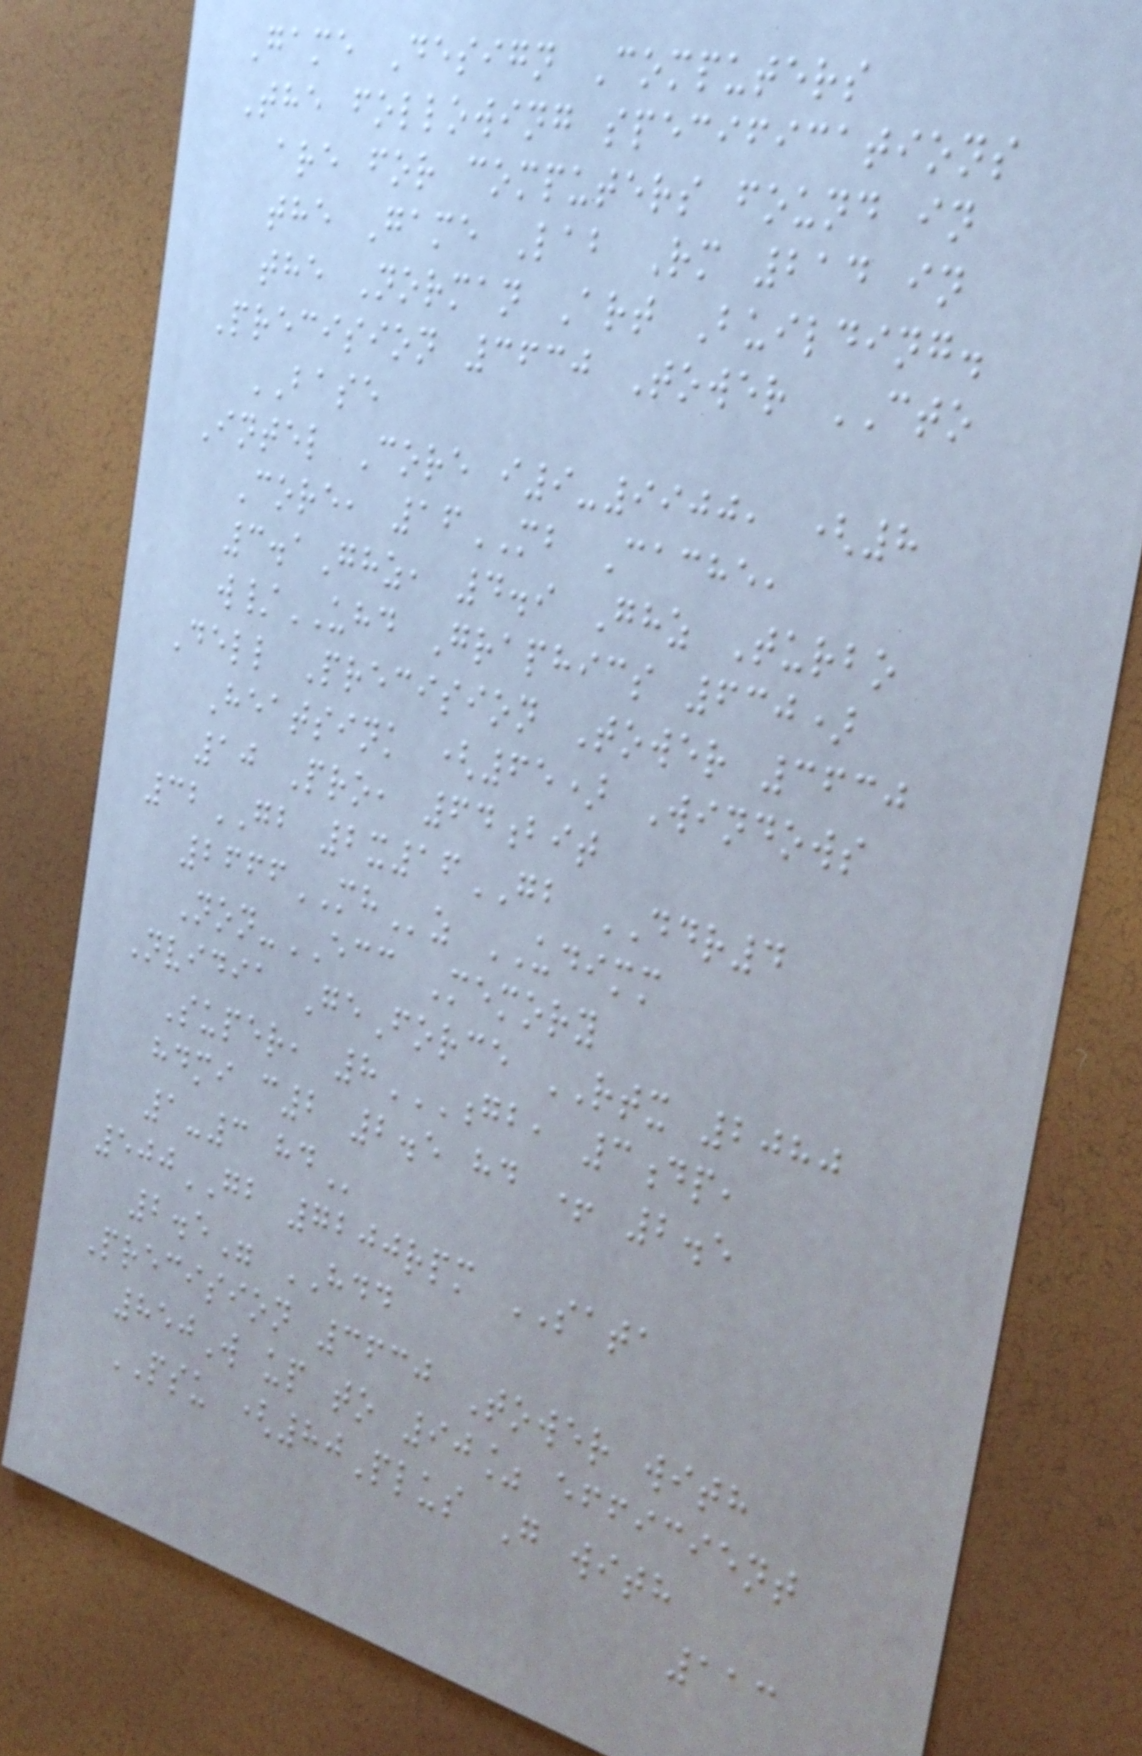Game Design Computers
The following specifications
are for computers found in
the Game Lab Rm 214 in
the Norman Art Building.
Precision 3630 Tower CTO
BASE
Intel Core i9-9900, (8
Core, 16MB Cache,
3.1Ghz, 4.9 Ghz Turbo
w/UHD Graphics 630)
Dell Precision Tower 3630
Heatsink (65) Windows
10 Pro, 64bit
32GB 2x16GB DDR4
2666MHz UDIMM
Non-ECC Memory
Nvidia GeForce RTX 2080
Super, 8GB, 3DP,
HDMI C2 2.5 HD + 2.5
1-3 HD
500GB 7200rpm SATA
2.5" HDD
Precision 3630 Tower with
850W up to 90% efficient
PSU (80Plus G with
113
